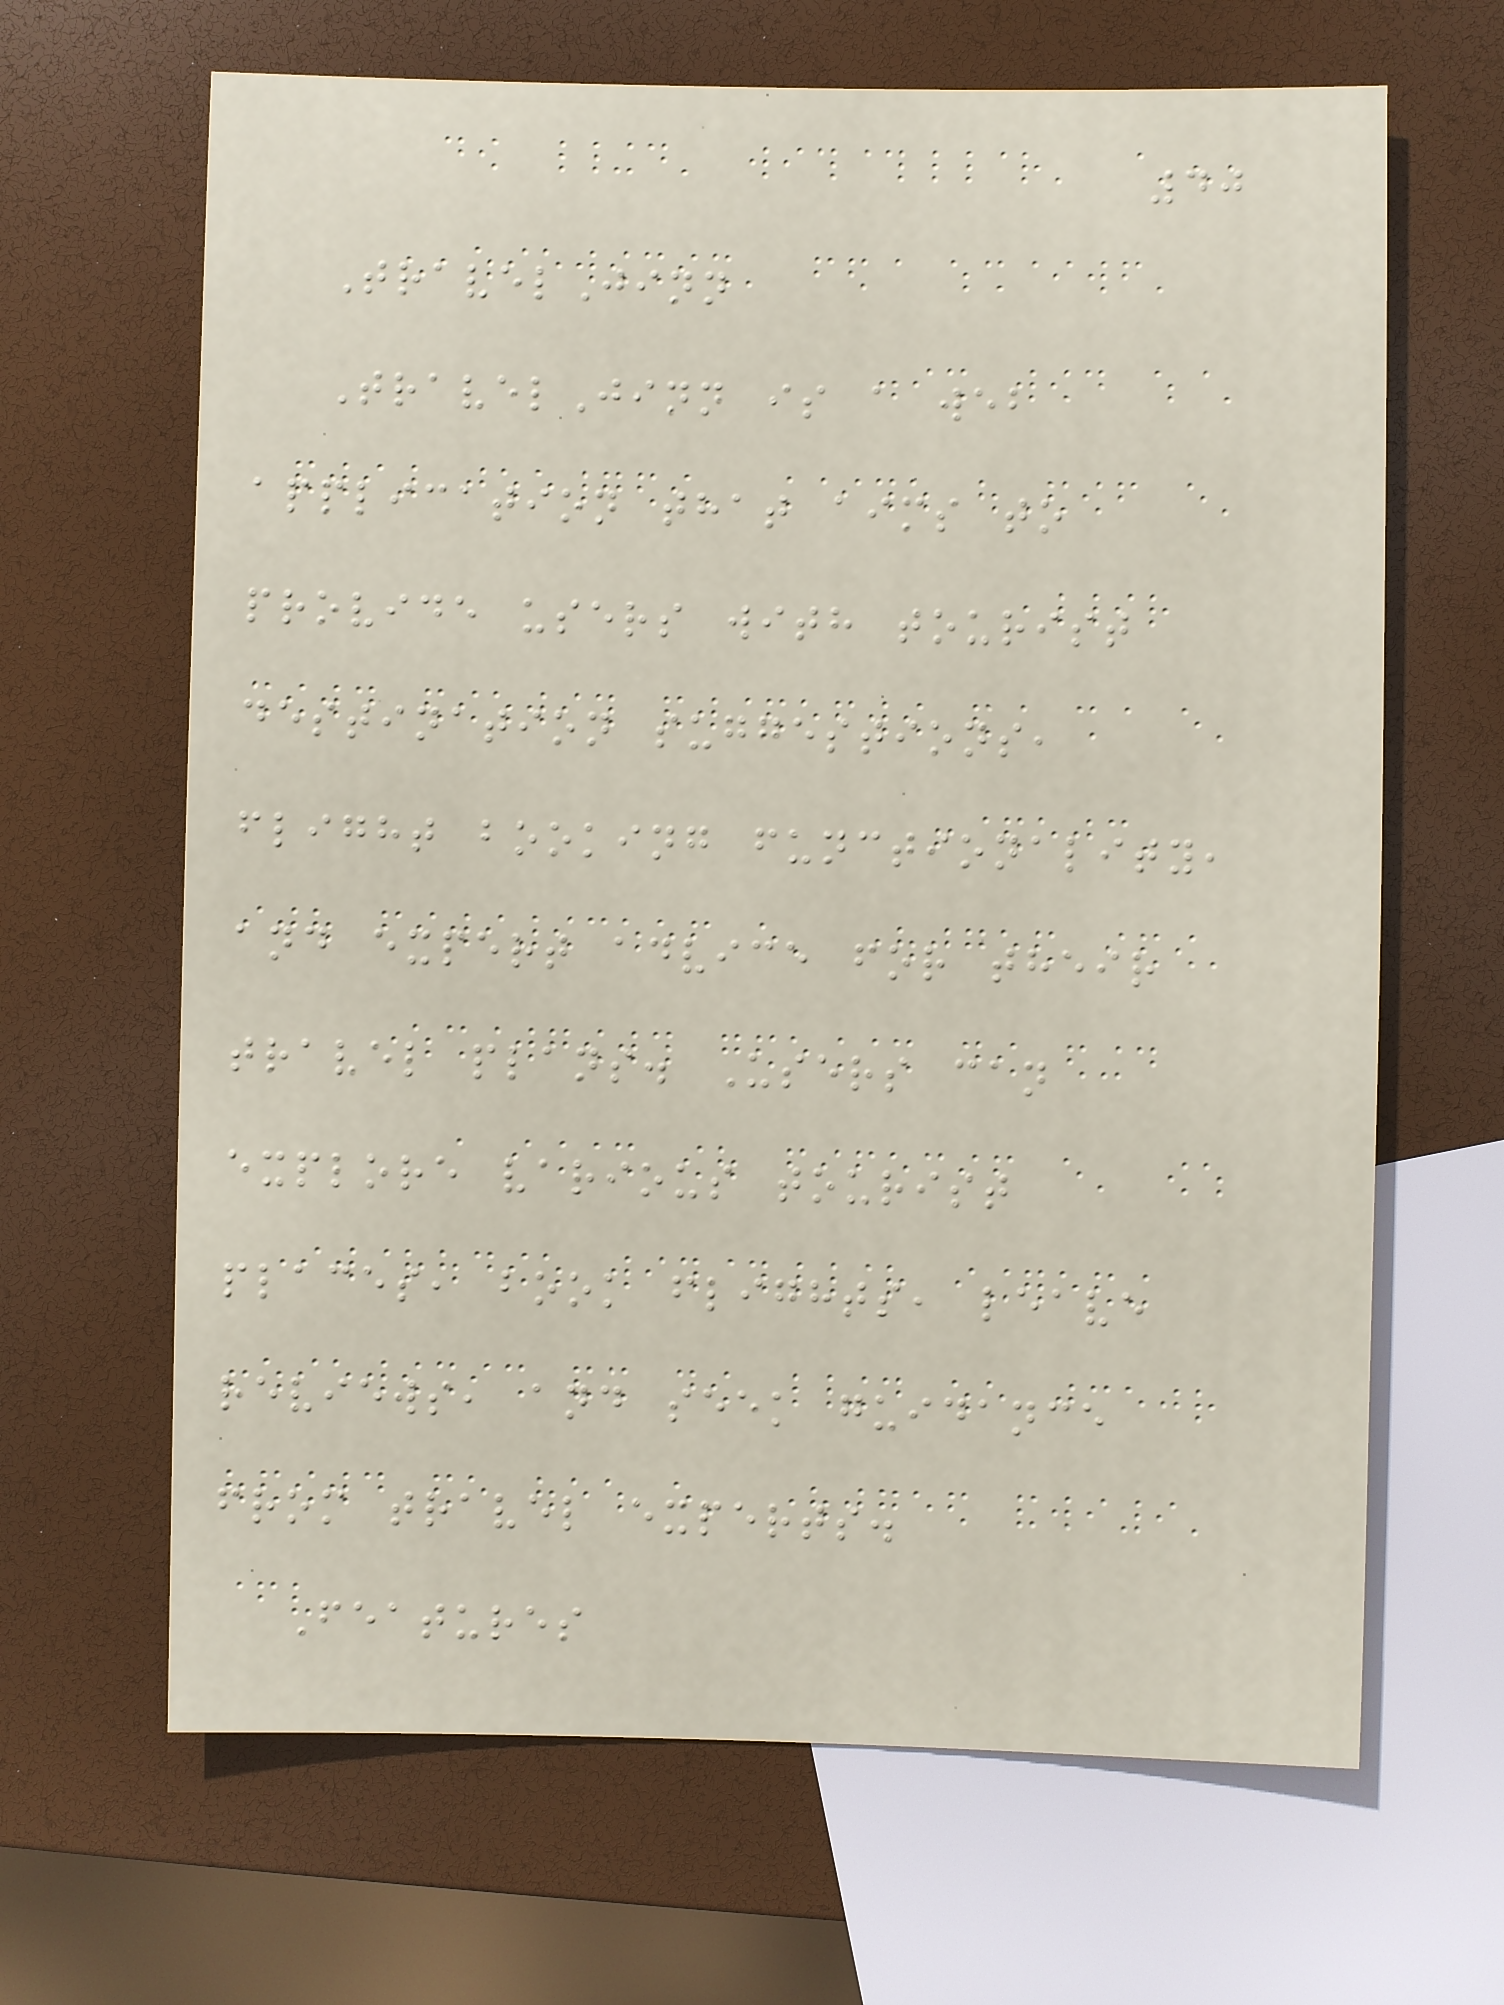40
TravelJinn
TravelJinn is a web
application that aims to
provide users with tourist
destination suggestions,
flight booking functionality,
and expert advice for their
travel plans. Users can
explore various tourist
places, book flights, leave
reviews, and seek guidance
from travel experts.
Features
